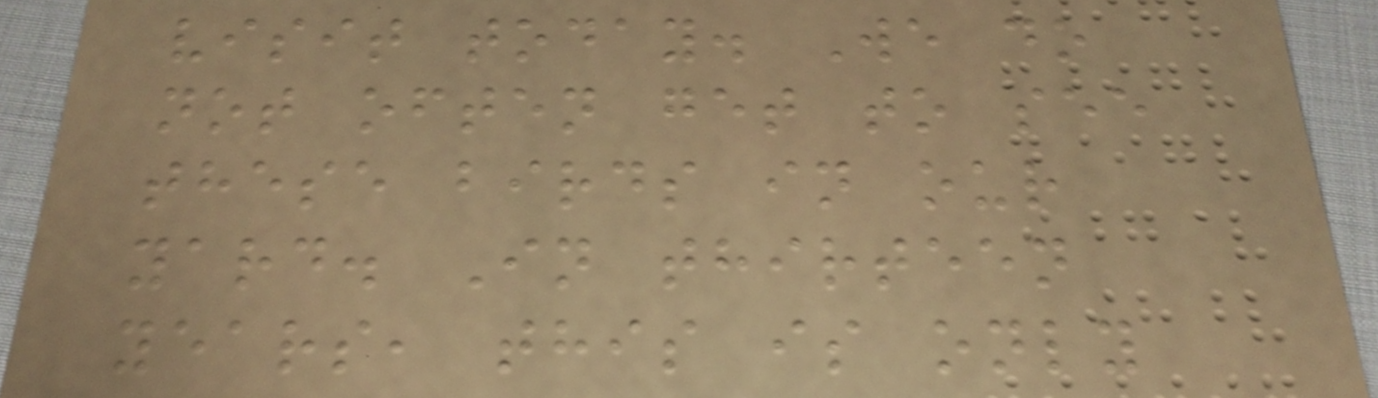visit today. We do
not often get to see
these birds in our
yard. In thirteen
years, this is only
